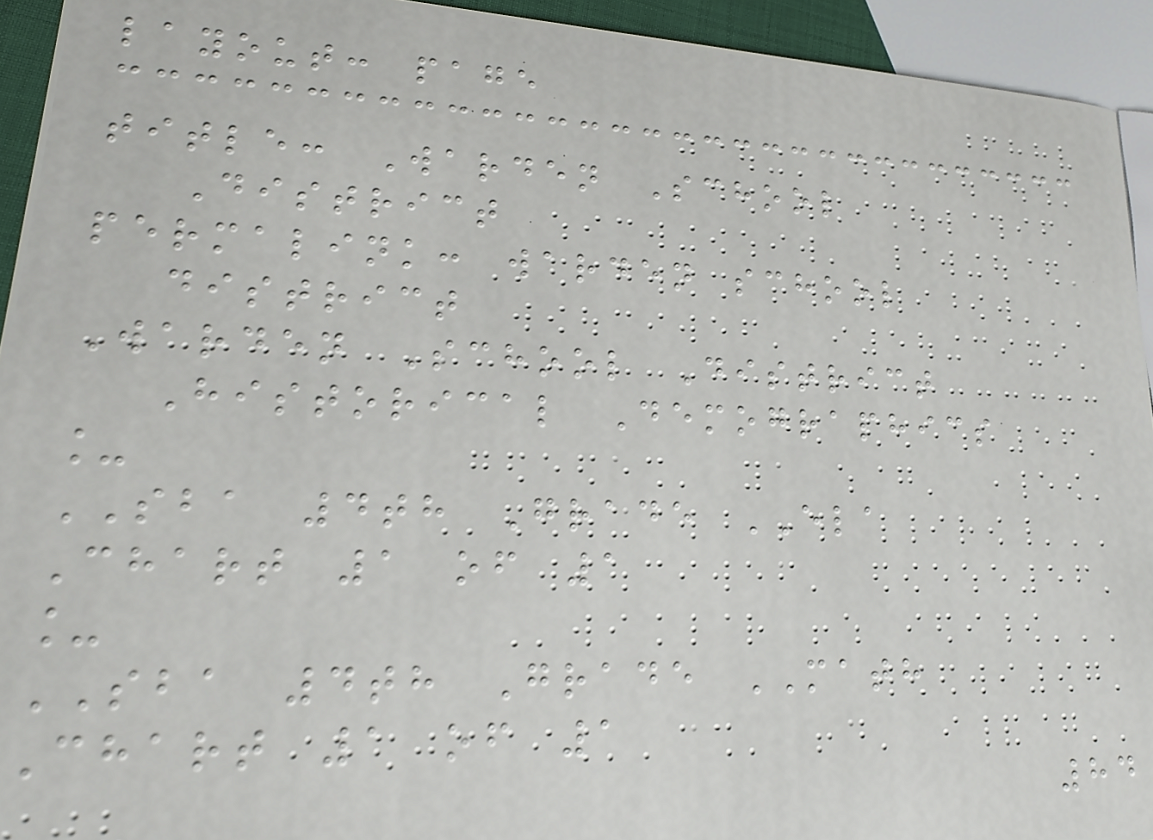layout: page
title: Warden School
District
permalink: warden school
district
Warden School District
Historical Demographics
_
SBA 4th Grade ELA
Chart 1 of 1
_
SBA 4th Grade MATH
Chart 1 of 1
84
